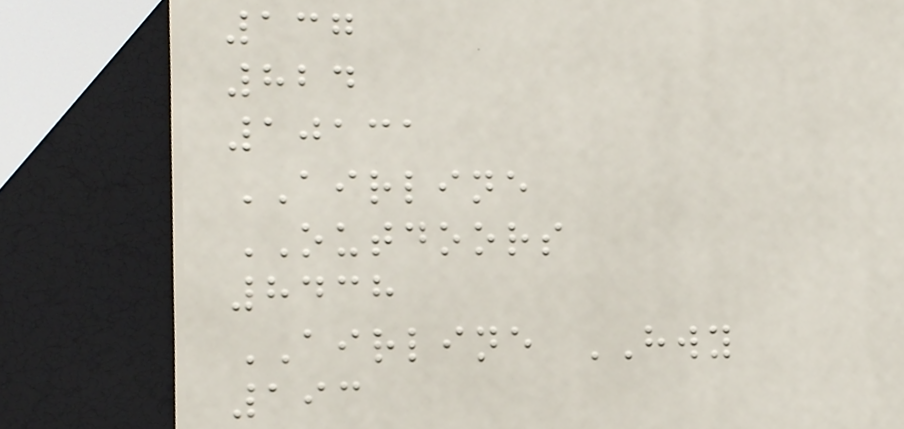137
824
10131
AIRLINE
OUTDOORS
8438
AIRLINE HWY
193
